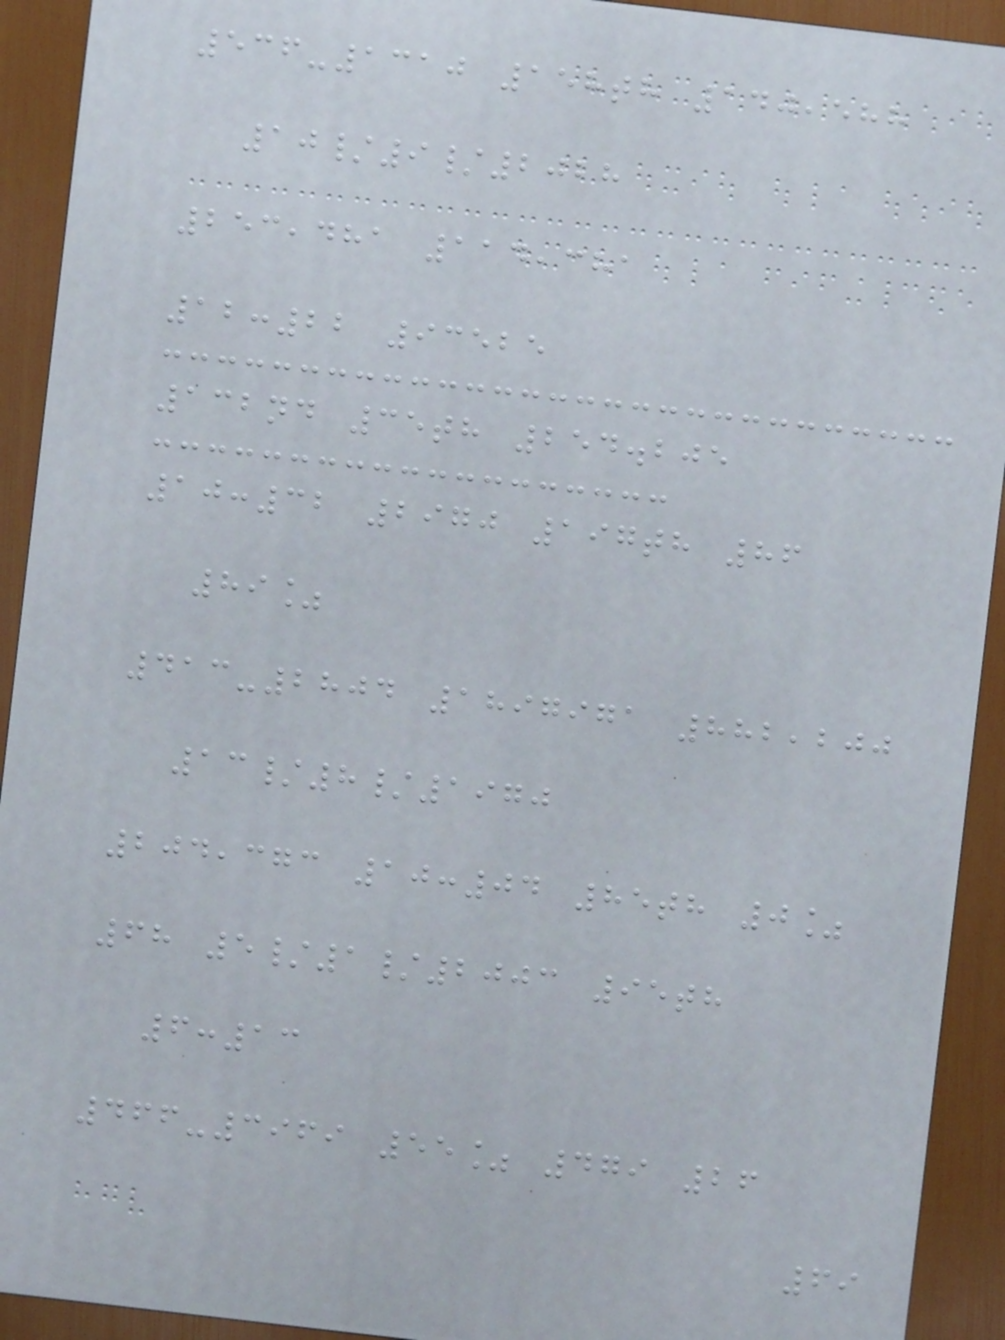536-1310 158th 140,588
10/9/2028
253,481 114,381
12:22 93525
132nd 35th 254.205
10:32 2970 197th 86
89%
413-2804 1897971 882,200
13/8/1970
204,373 10:04 85th 0%
68 5/1/2003 95th
6:13
466-3969 55% 479 26
69
